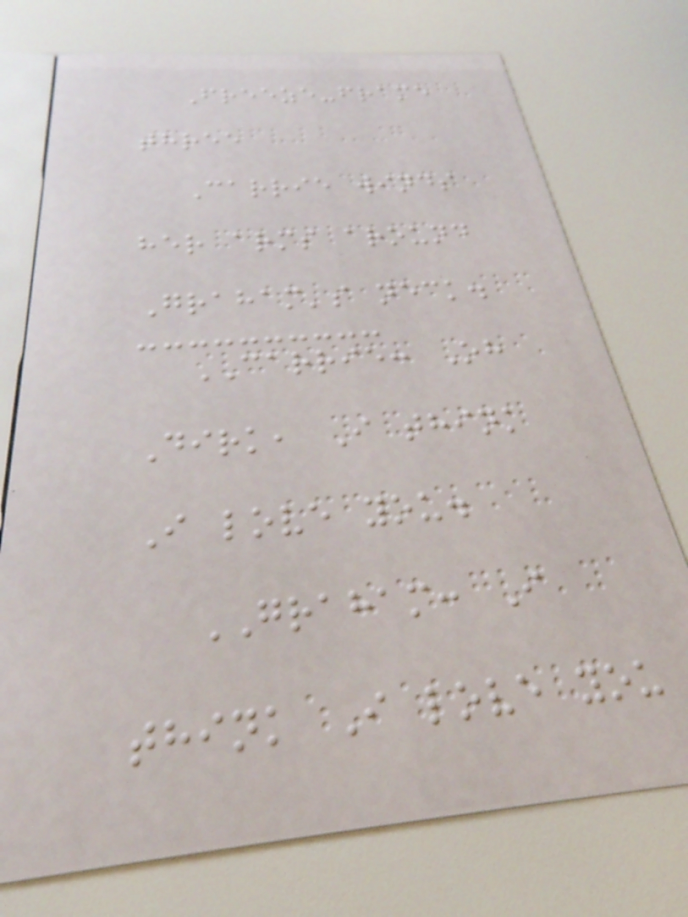Freeze-frame
three
Carrie winds
her arms around
Graham's neck.
CARRIE: Oh
Dirk, I think
I love you.
GRAHAM: I
think I love you
